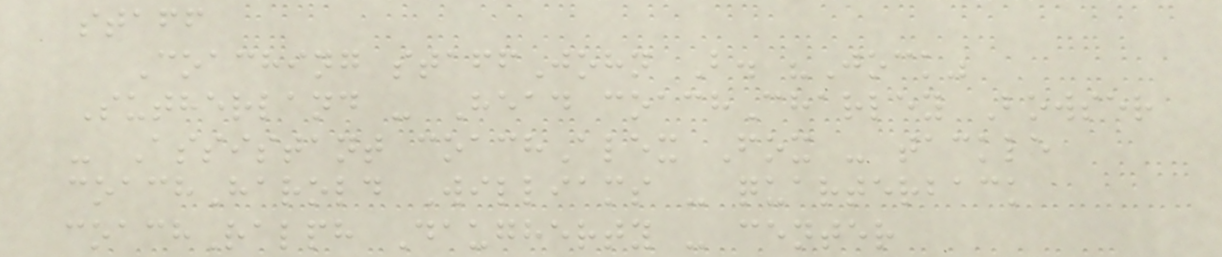staff
Coaching staffJohn B. "Jock"
Sutherland - Head coachCharley Bowser
- Assistant coachAlex Fox - tackle
coachHarold Williams - quarterback
coachRalph Daugherty - center
